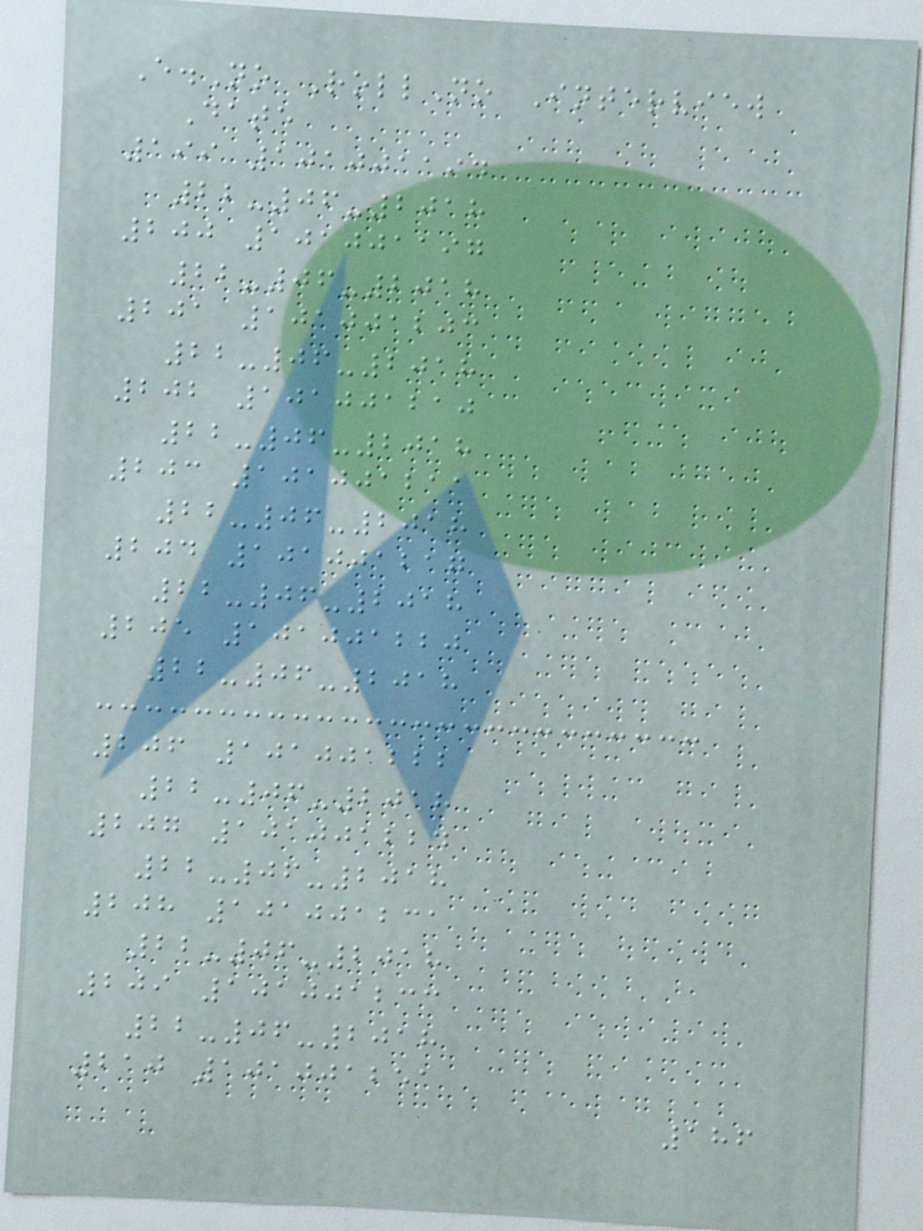E.No RollNo Interview
Date
199 101001194
22-06-2018
200 101001197
22-06-2018
201 101001203
22-06-2018
202 101001210
22-06-2018
203 101001211
22-06-2018
204 101001217
22-06-2018
205 101001220
22-06-2018
206 101001222
22-06-2018
207 101001224
22-06-2018
208 101001231
22-06-2018
209 101001233
22-06-2018
210 101001251
186
